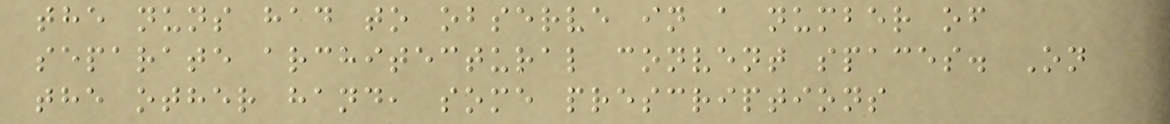the nuns had to observe in a number of
separate architectural convent spaces. On
the other hand, some prescriptions
